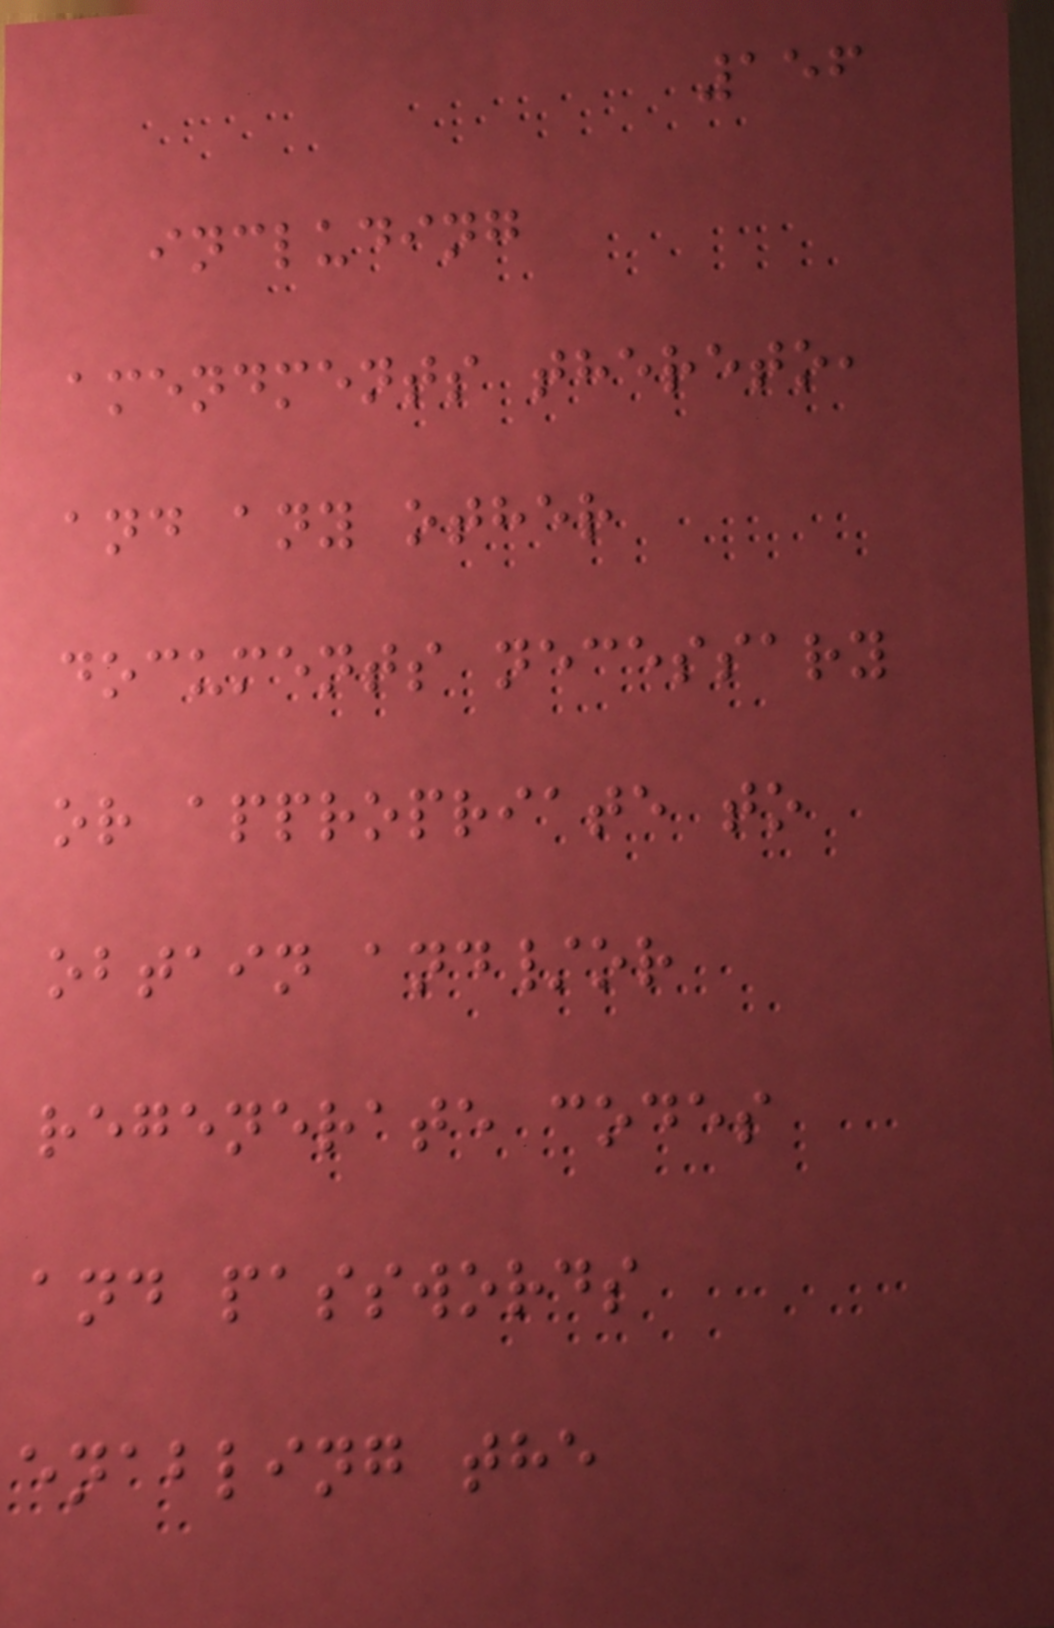156
including
amendments thereto,
and any other
documents necessary
or appropriate to
obtain and/or
regenerate codes
and passwords
enabling the
